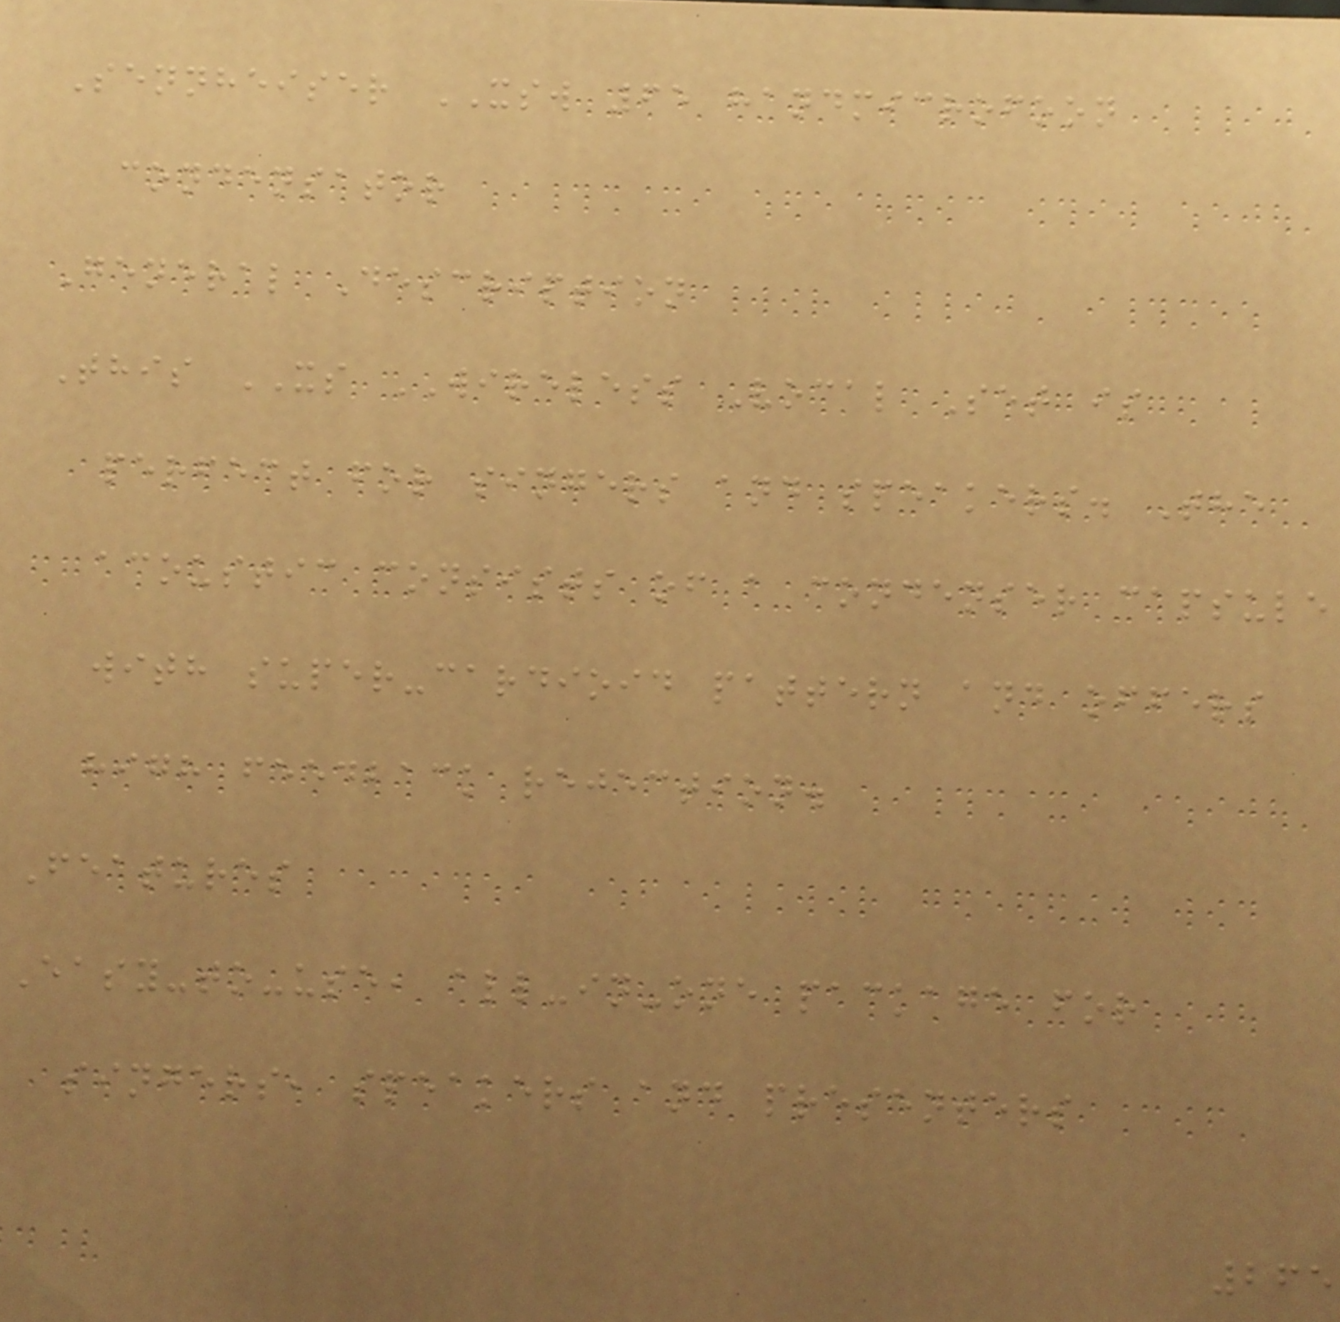Sennheiser XSW 65 handmicrofoon
condensator
General Description
This XS WIRELESS Vocal Set is
perfect for singers and speakers. The
acoustic consists of a condenser capsule
with super-cardioid pattern and offers
high feedback rejection.
Features
Easy-to-use, all-in-one package for
singers, speakers and presenters
265
